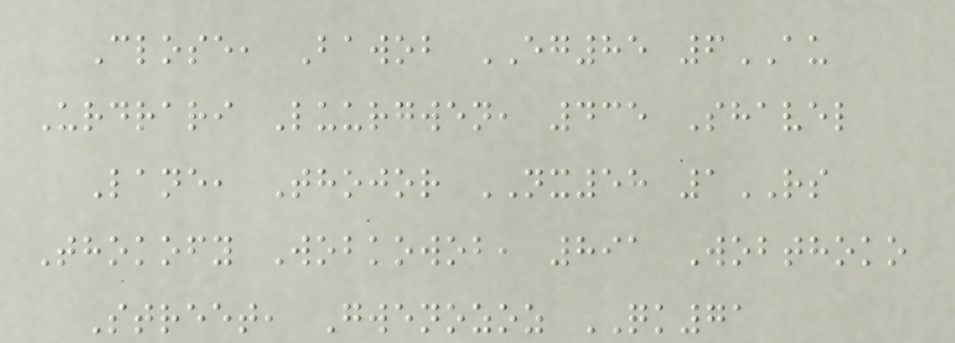Close, Bawob EG85 6AU
Urdrari Luurgwen, 435 Shavel
Lane, Thojor NX58 1RS
Thokofy Wobkowob, 891 Wobthoko
Street, Gwenozoz QK71
